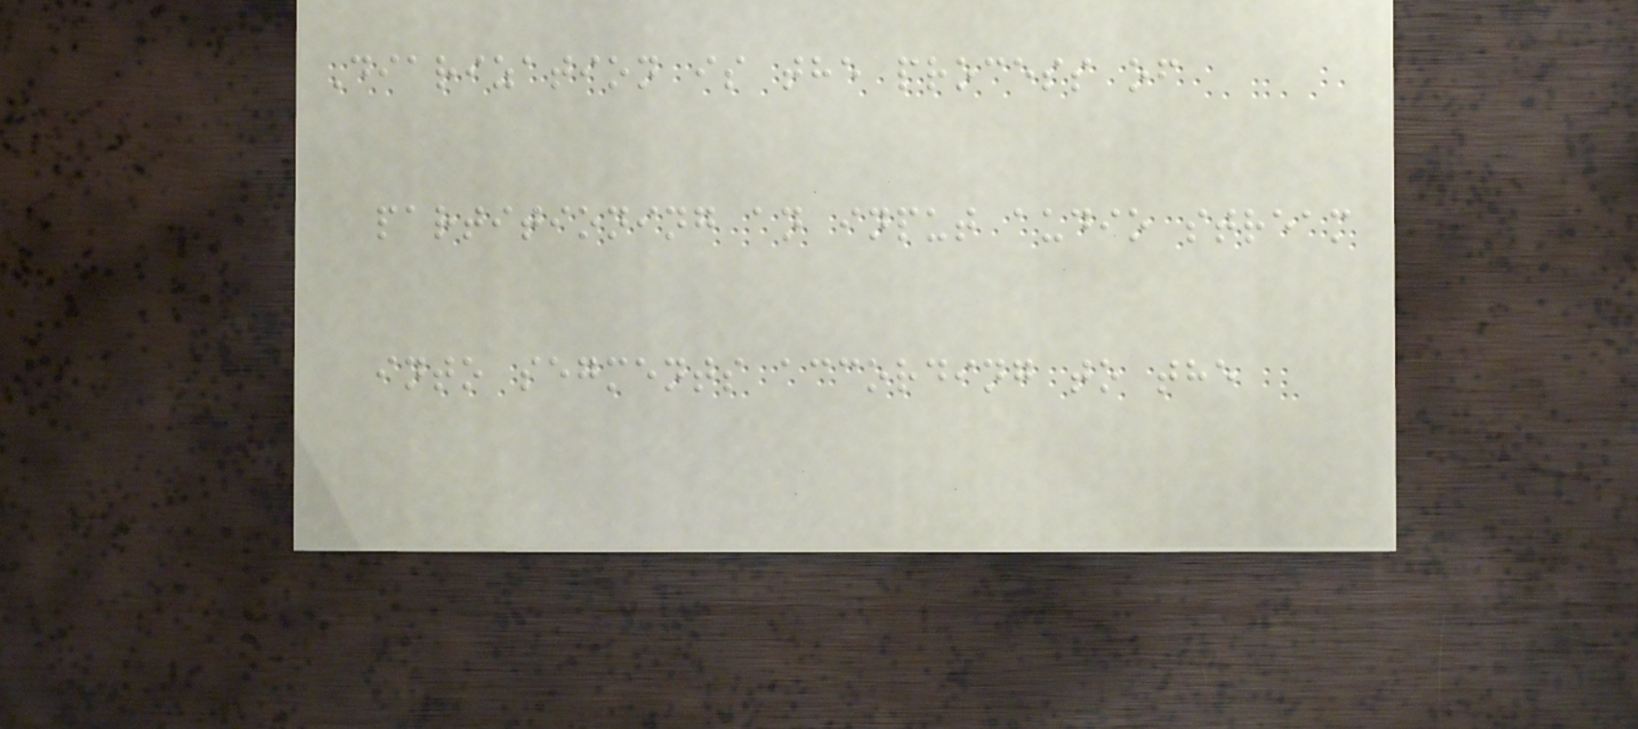Diarization is the process of
partitioning an input audio stream
into segments according to the
